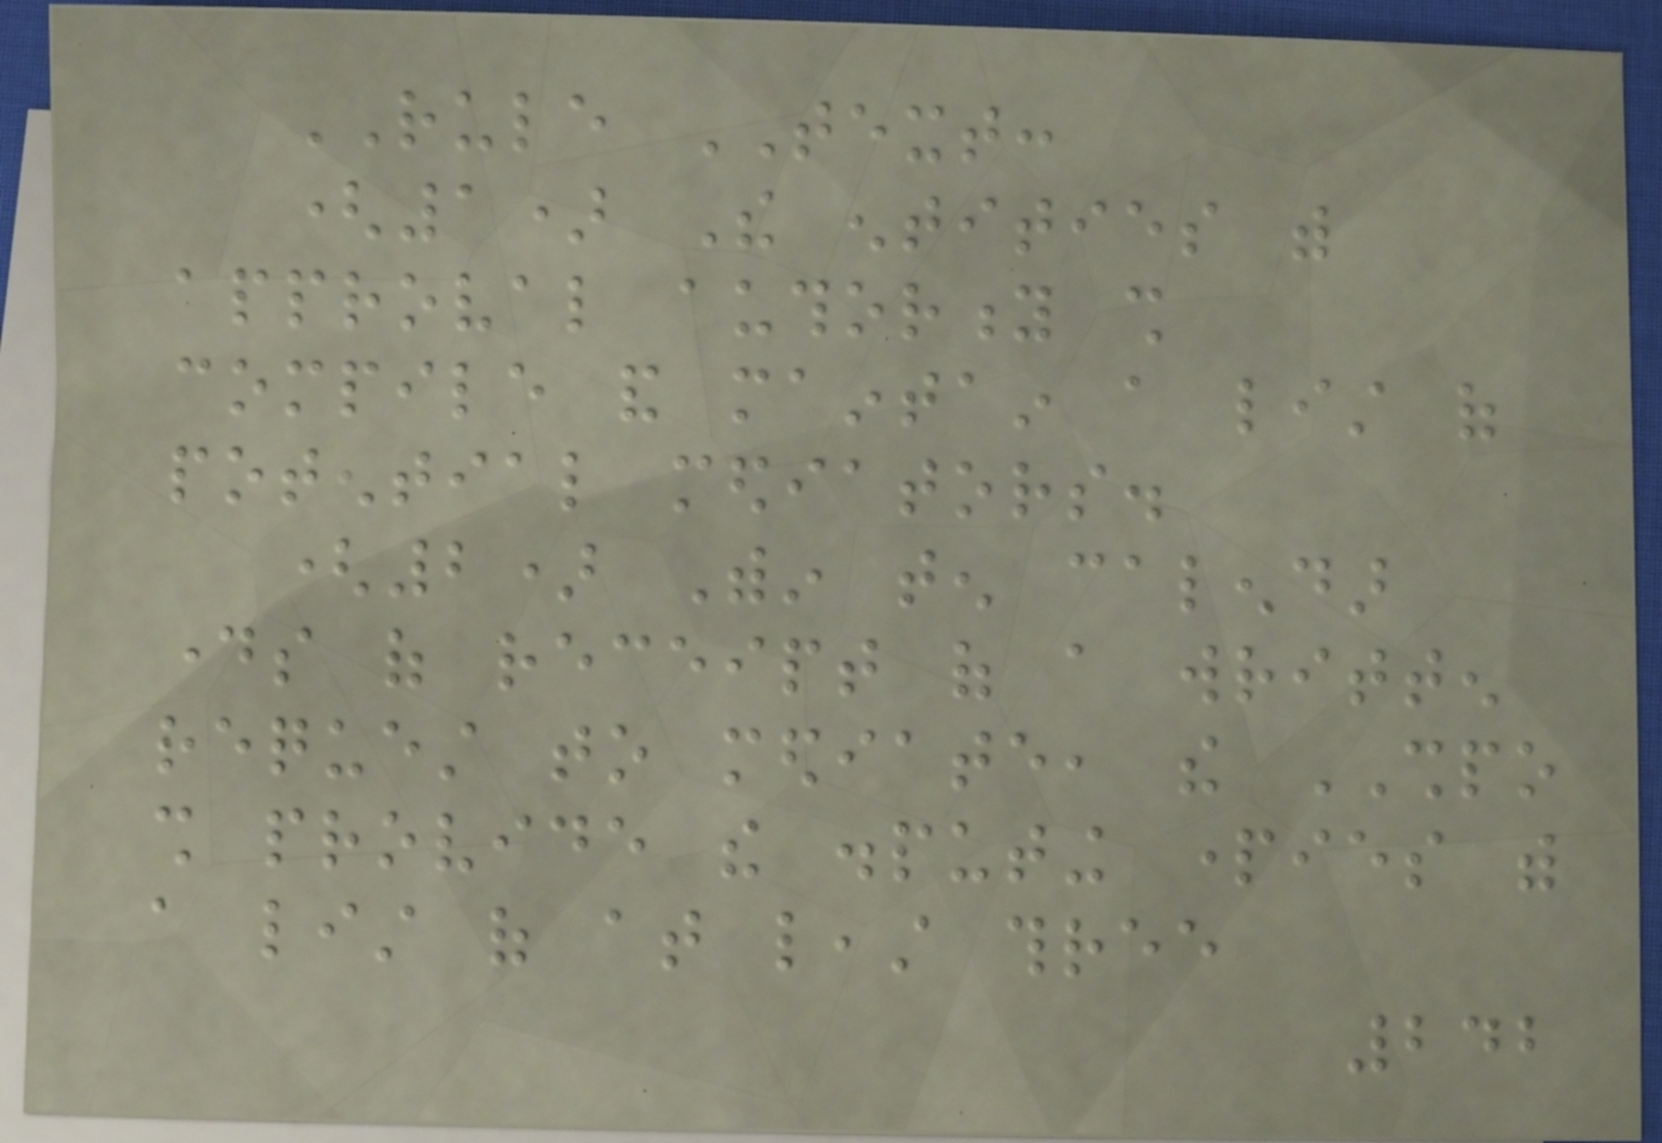RULE TEXT:
(1) The entities with
approval authority shall
compile and maintain a list of
potential mediators.
(2) Within ten calendar
days of receipt of a written
request to mediate, the SHPO
shall provide the disputing parties with
a list of at least three
242
